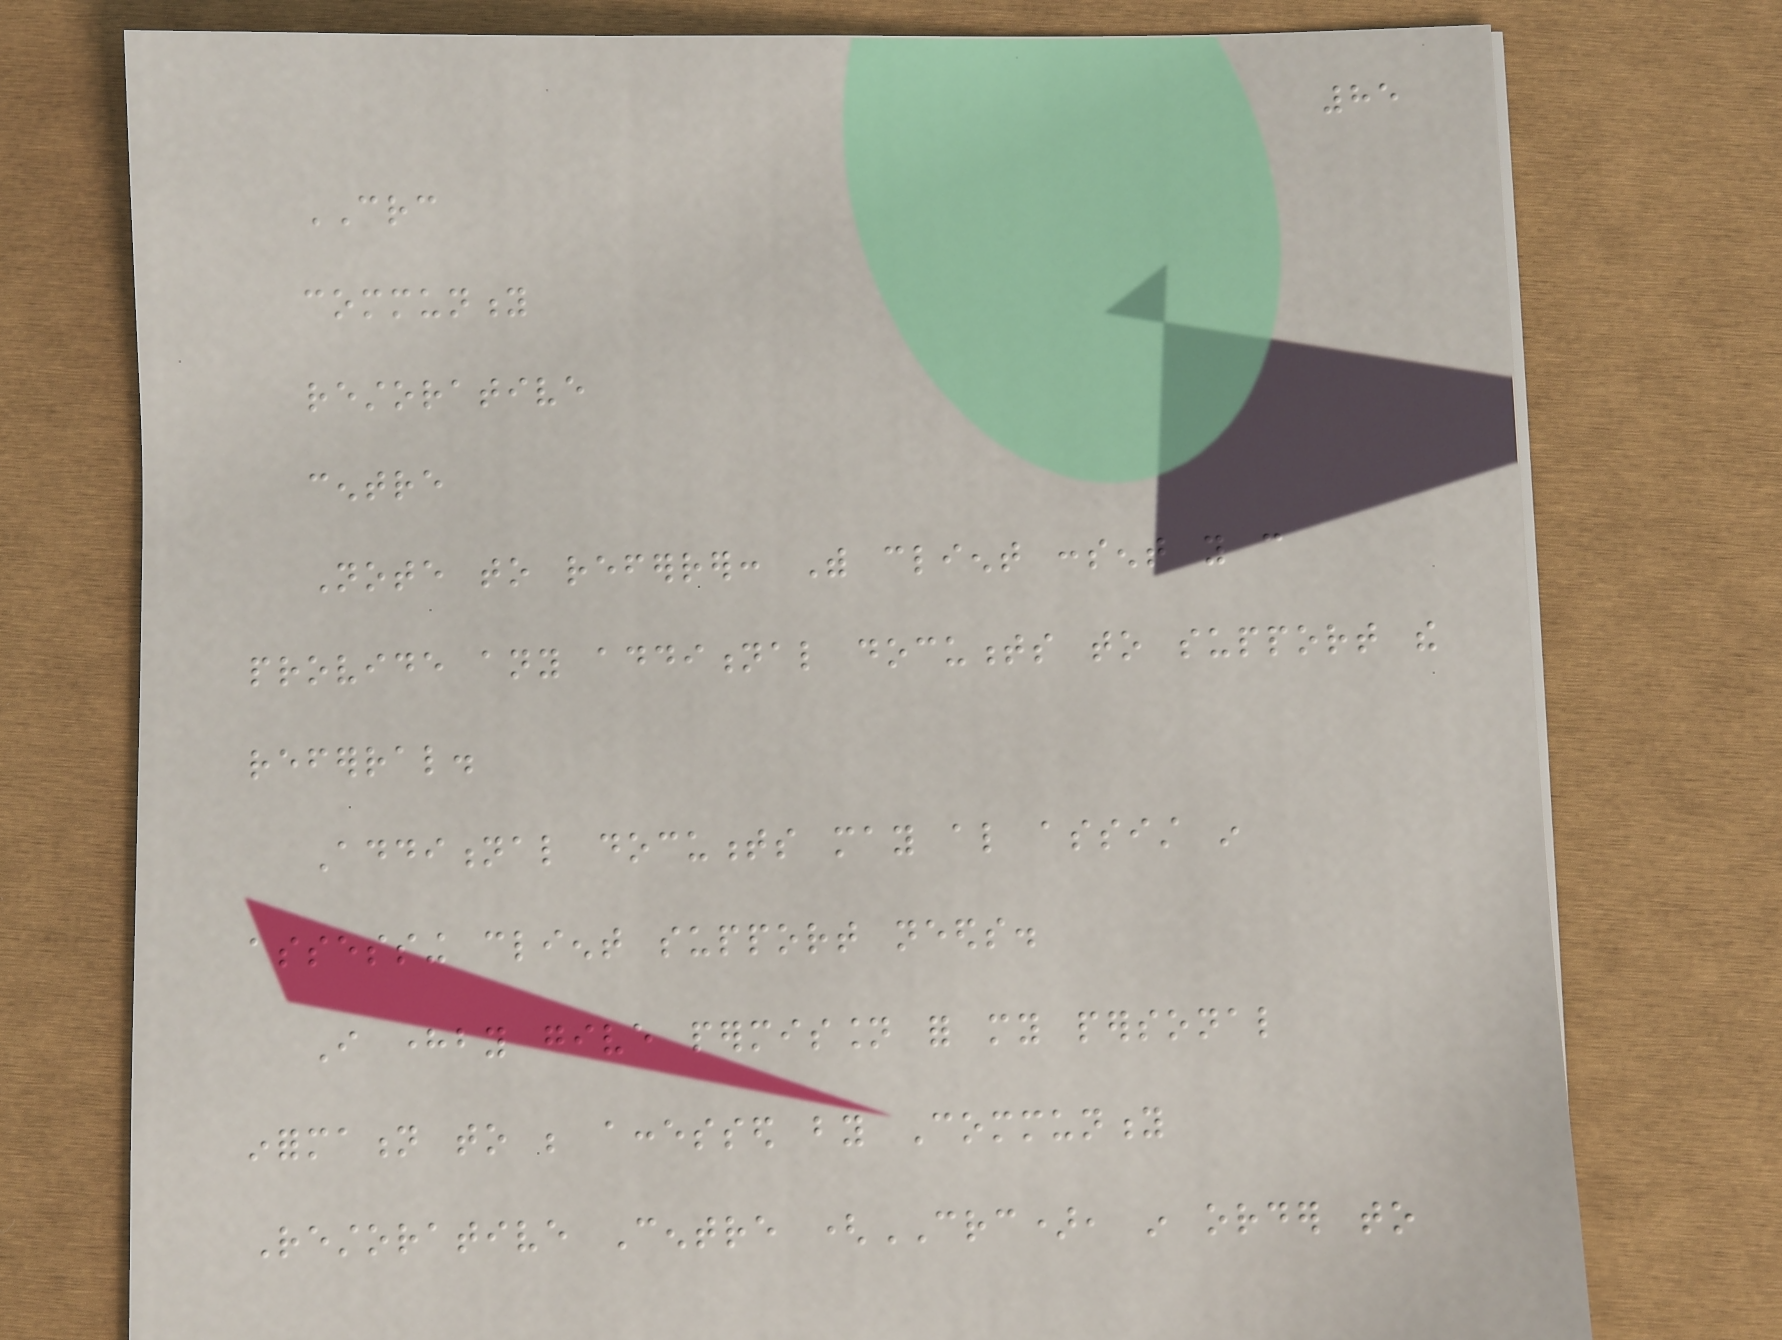85
CRC
community
restorative
centre
Note to referrer: With client consent you can
provide any additional documents to support the
referral.
Additional documents may also assist in
assessing client support needs.
I hereby give permission for my personal
information to be accessed by Community
Restorative Centre (CRC), in order to
